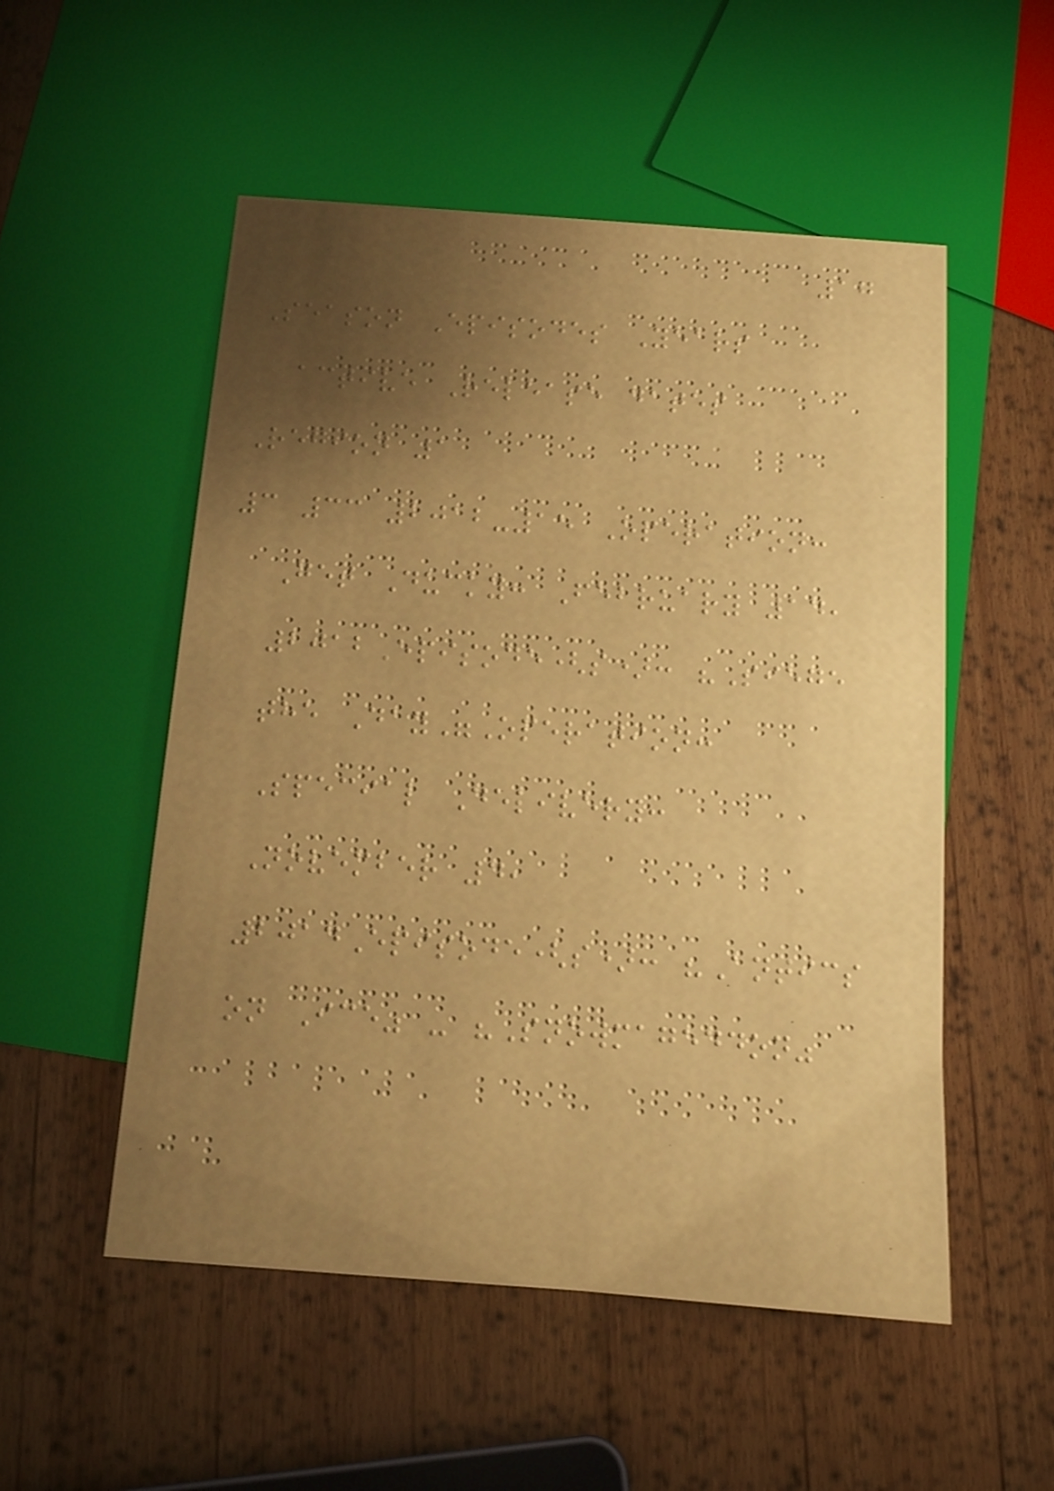17
Season Episodes Years
active Release dates
Region 1
3 33 2012-15 Operation:
Get Ducky: February 14,
2012Episode(s): "Siege
the Day"Operation:
Special Delivery:
November 4,
2014Episode(s): "Antics
on Ice" - "Snowmageddon"
